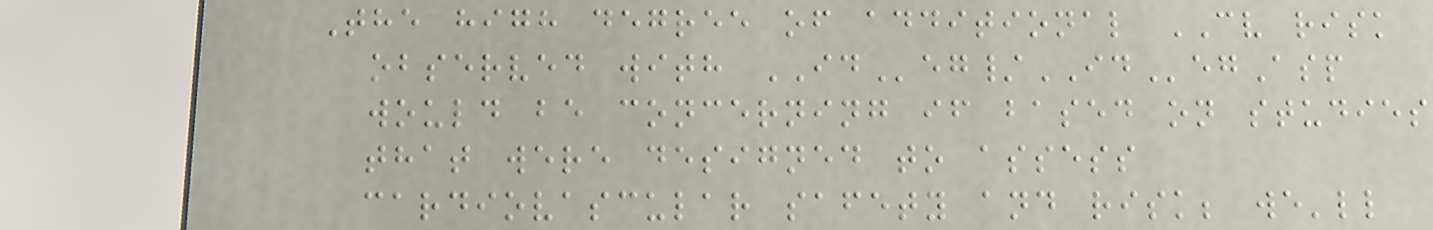The high degree of additional CV risk
observed with IDeg/IDegAsp
would be concerning if based on studies
that were designed to assess
cardiovascular safety and risk; we'll
